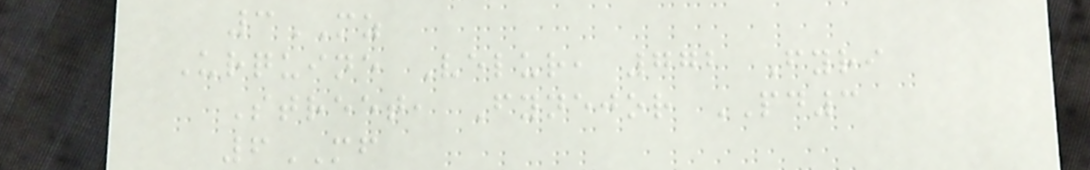3MZ
Urquine Velur, 772 Fyri
Street, Fynejor PD3
6MF
